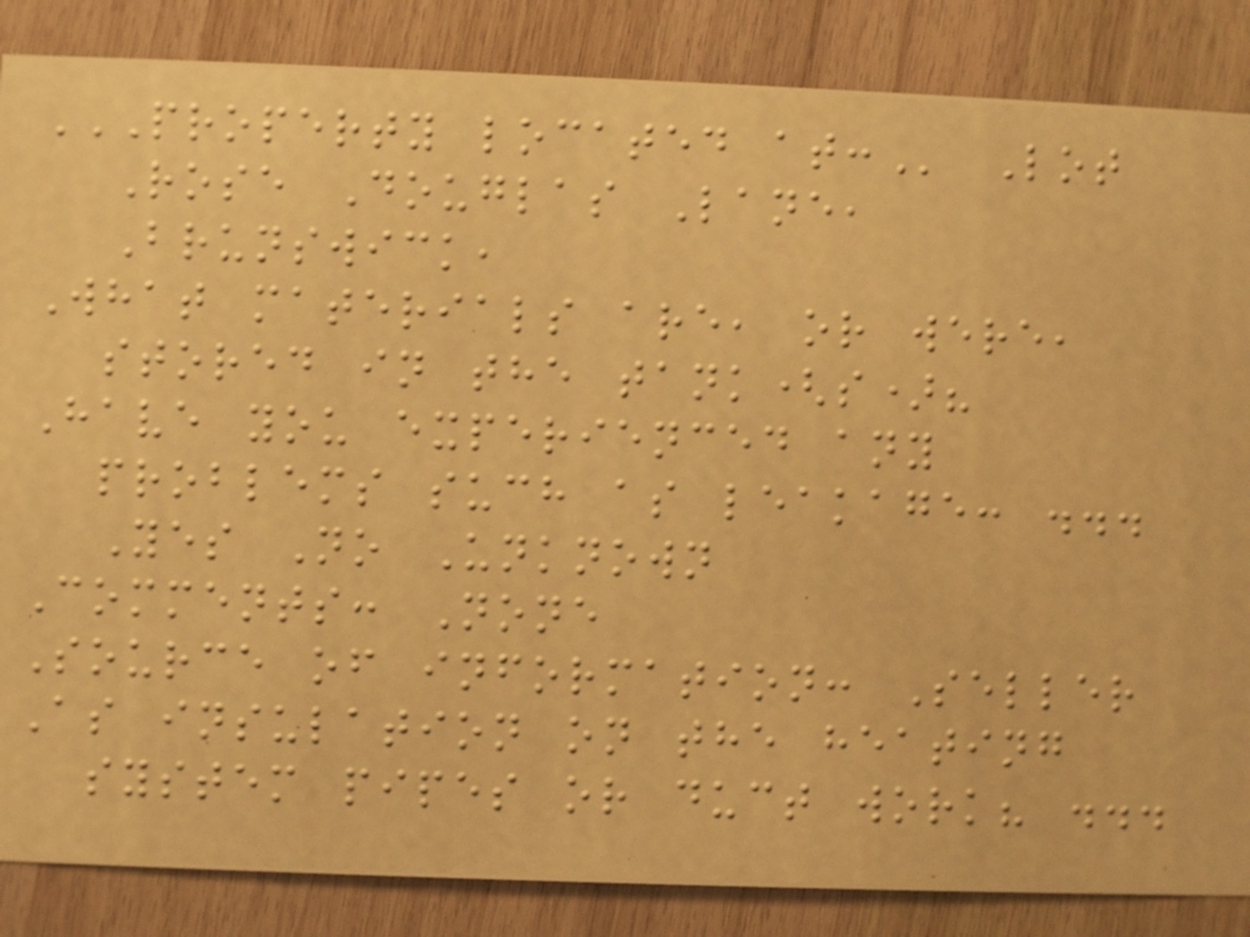PROPERTY LOCATED AT: Lot
Rose Douglas Lane,
Brunswick,
What materials are, or were,
stored in the tank(s)?
Have you experienced any
problems such as leakage: ...
Yes No Unknown
Comments: None
Source of information: Seller
As insulation on the heating
system pipes or duct work? ...
